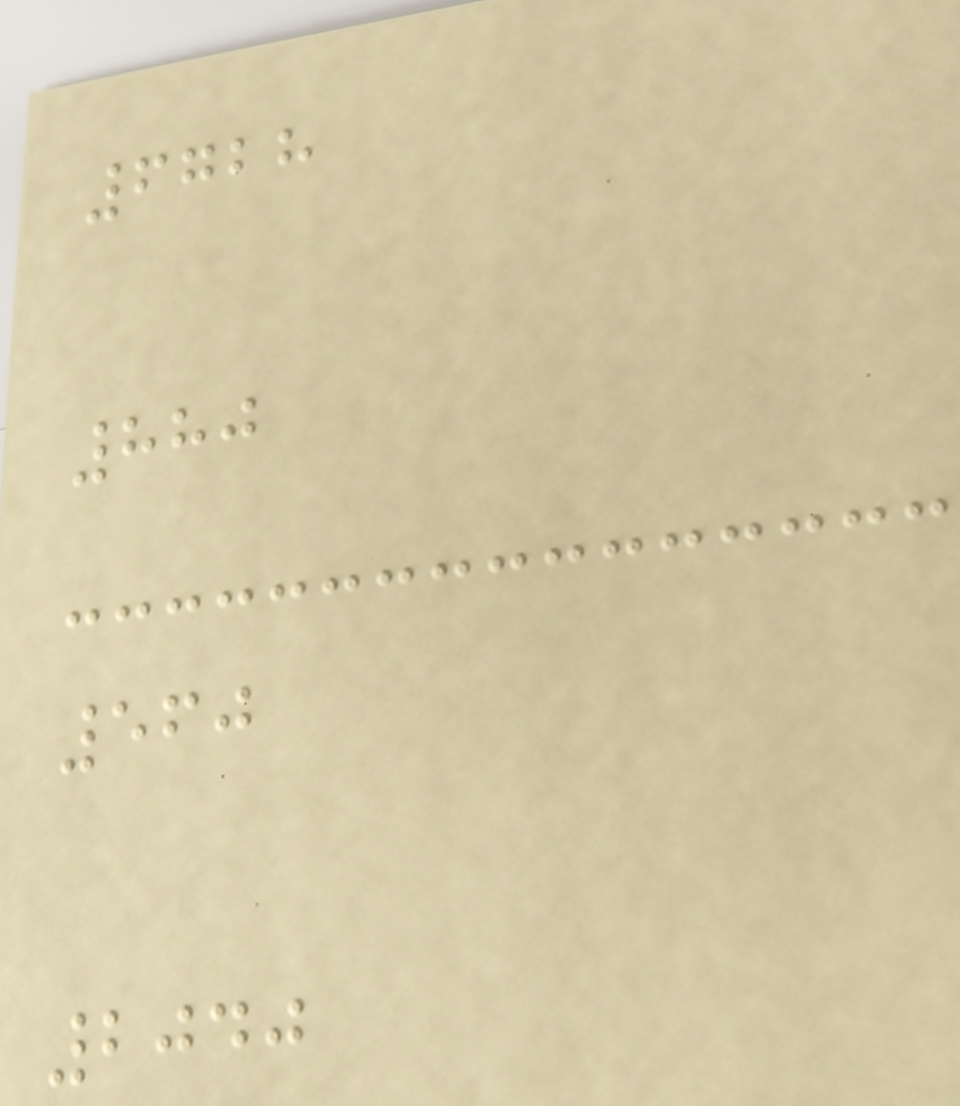6728
880
560
2040
